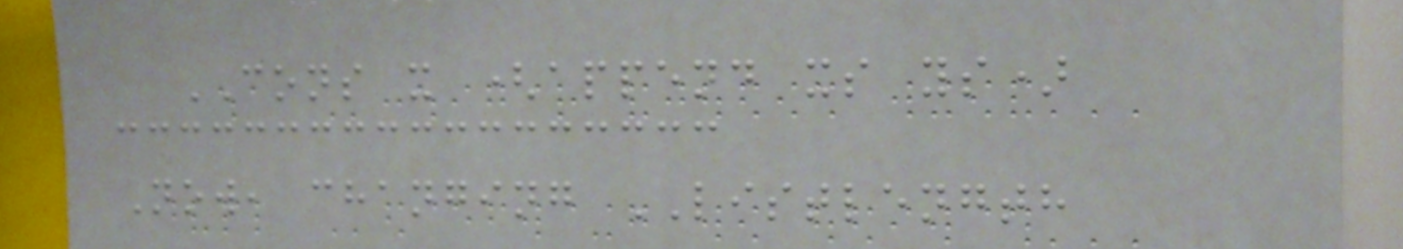CONS x (append xs ys)
Now, changing LISTLENGTH
